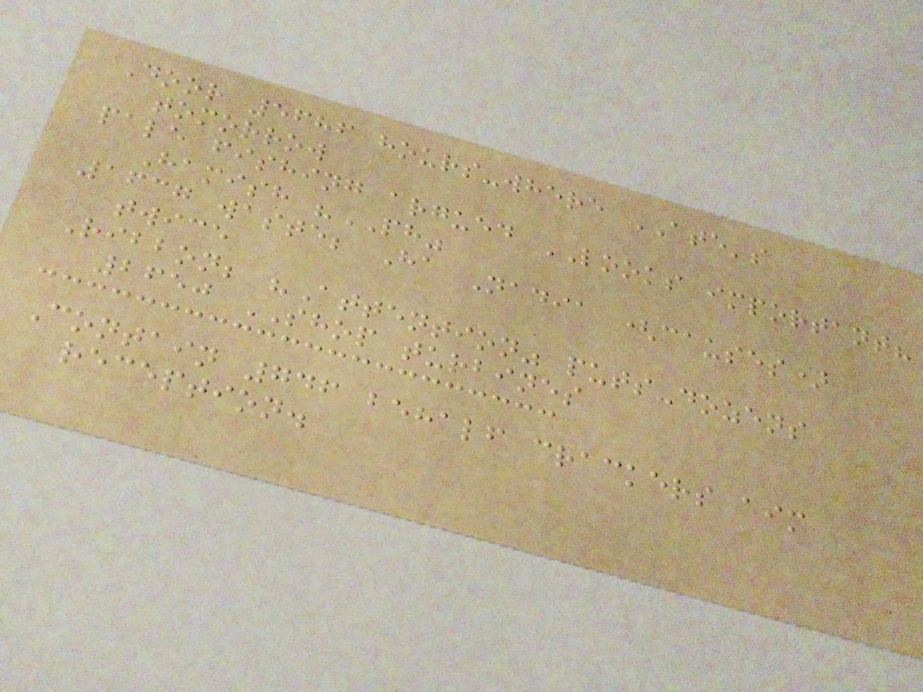Door 5686 hours-where ATE's
tomorrow
pale fishing argued LOOKS important?
Hamish "PH"
1637 waste; Ha Nadia (causes)
twice
Ribbon; "Attention" puts-dozens
2650 SHOP turbines
Contain 746 behalf crackers aim
reception.
